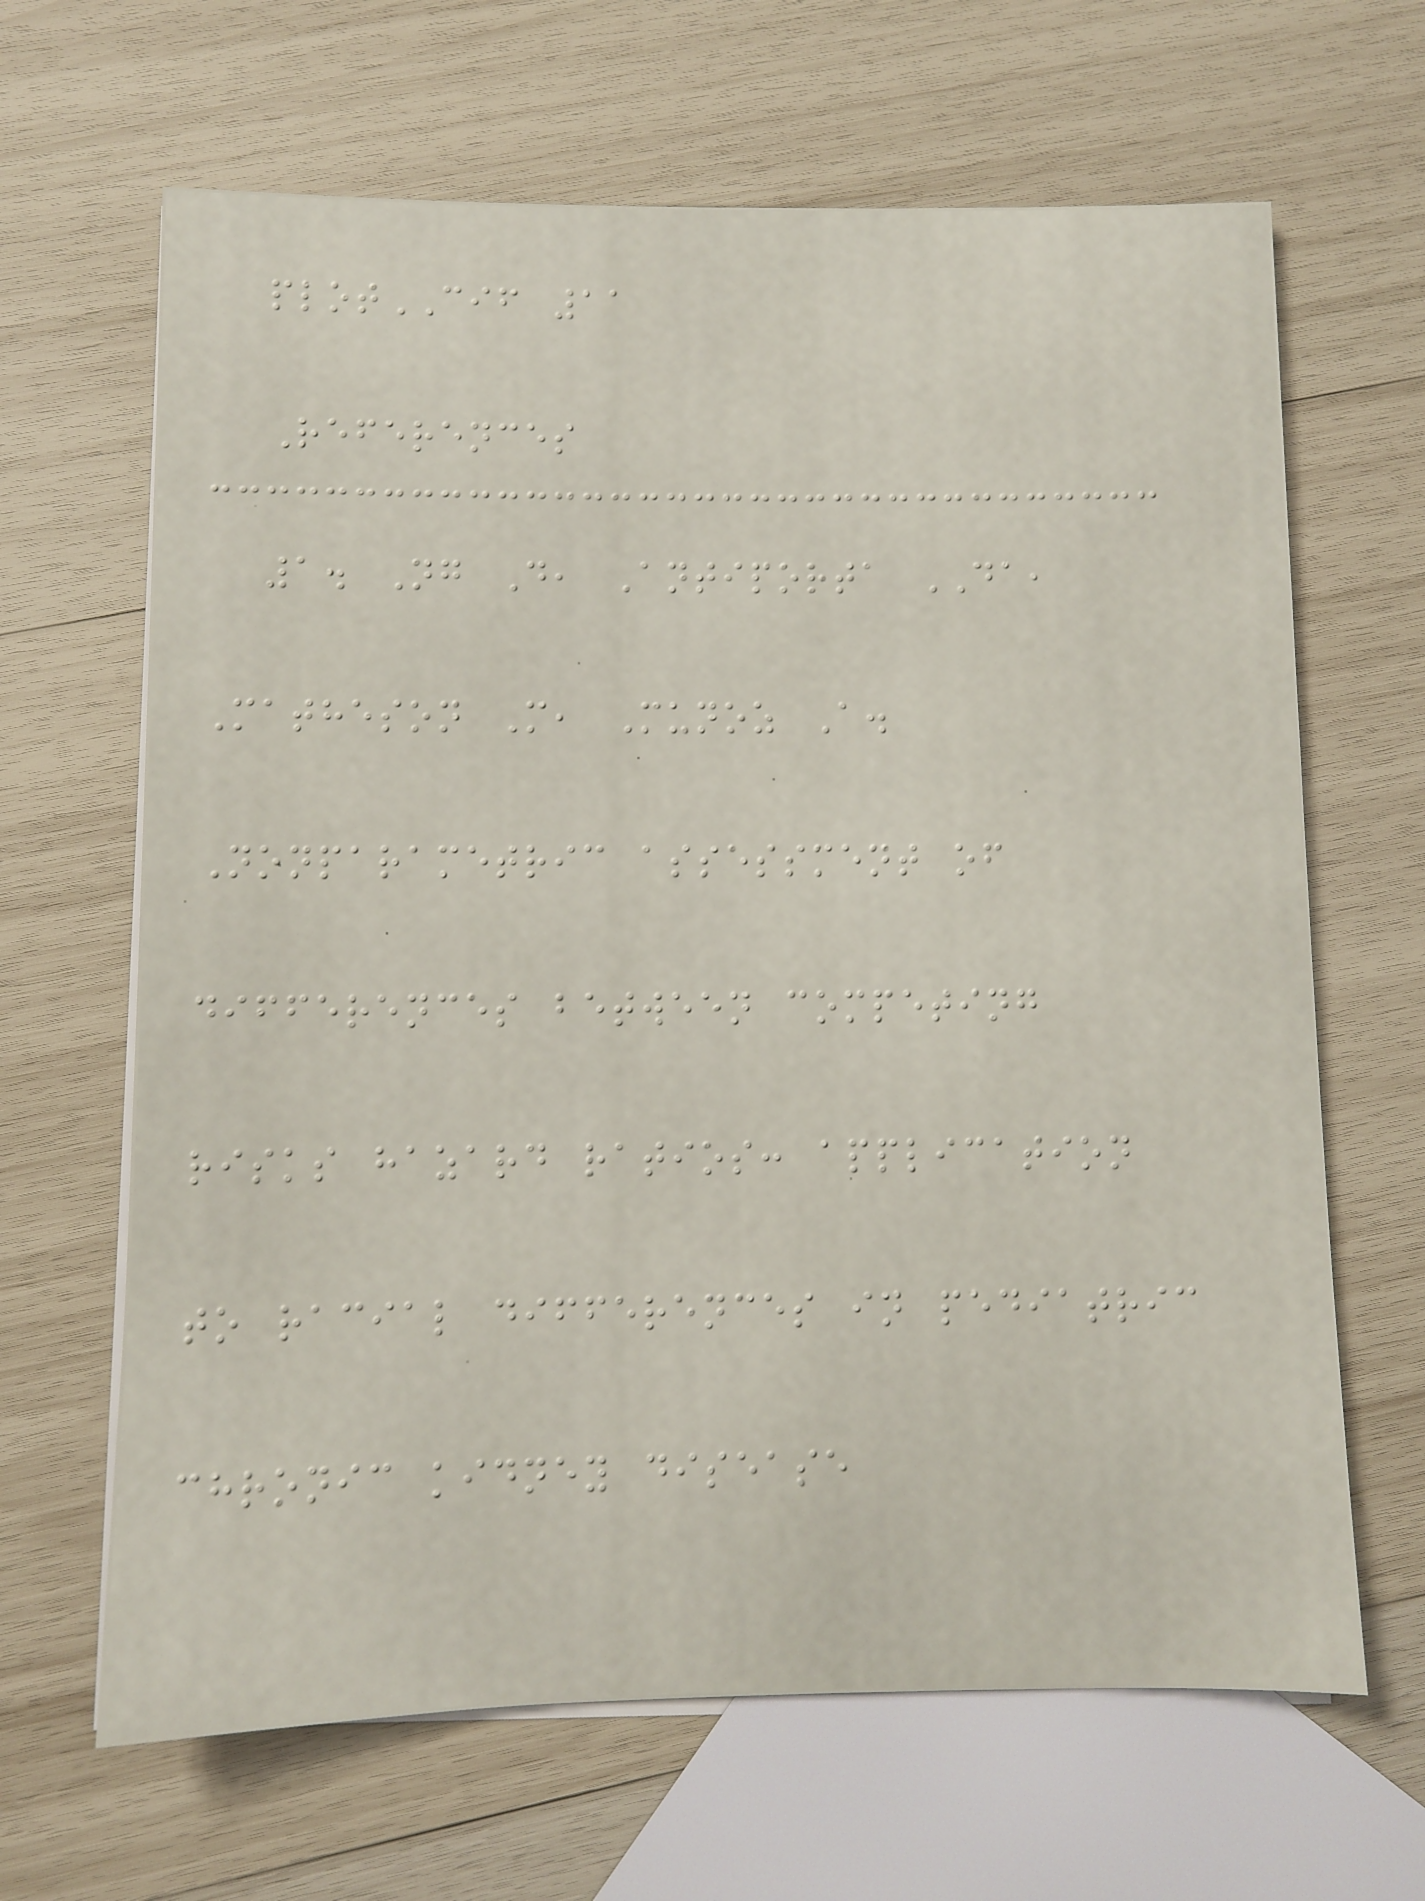plotCIF 11
References
1. Ng D, Antiporta DA,
Matheson M, Munoz A.
Nonparametric assessment of
differences between competing
risks hazard ratios: application
to racial differences in pediatric
chronic kidney disease
